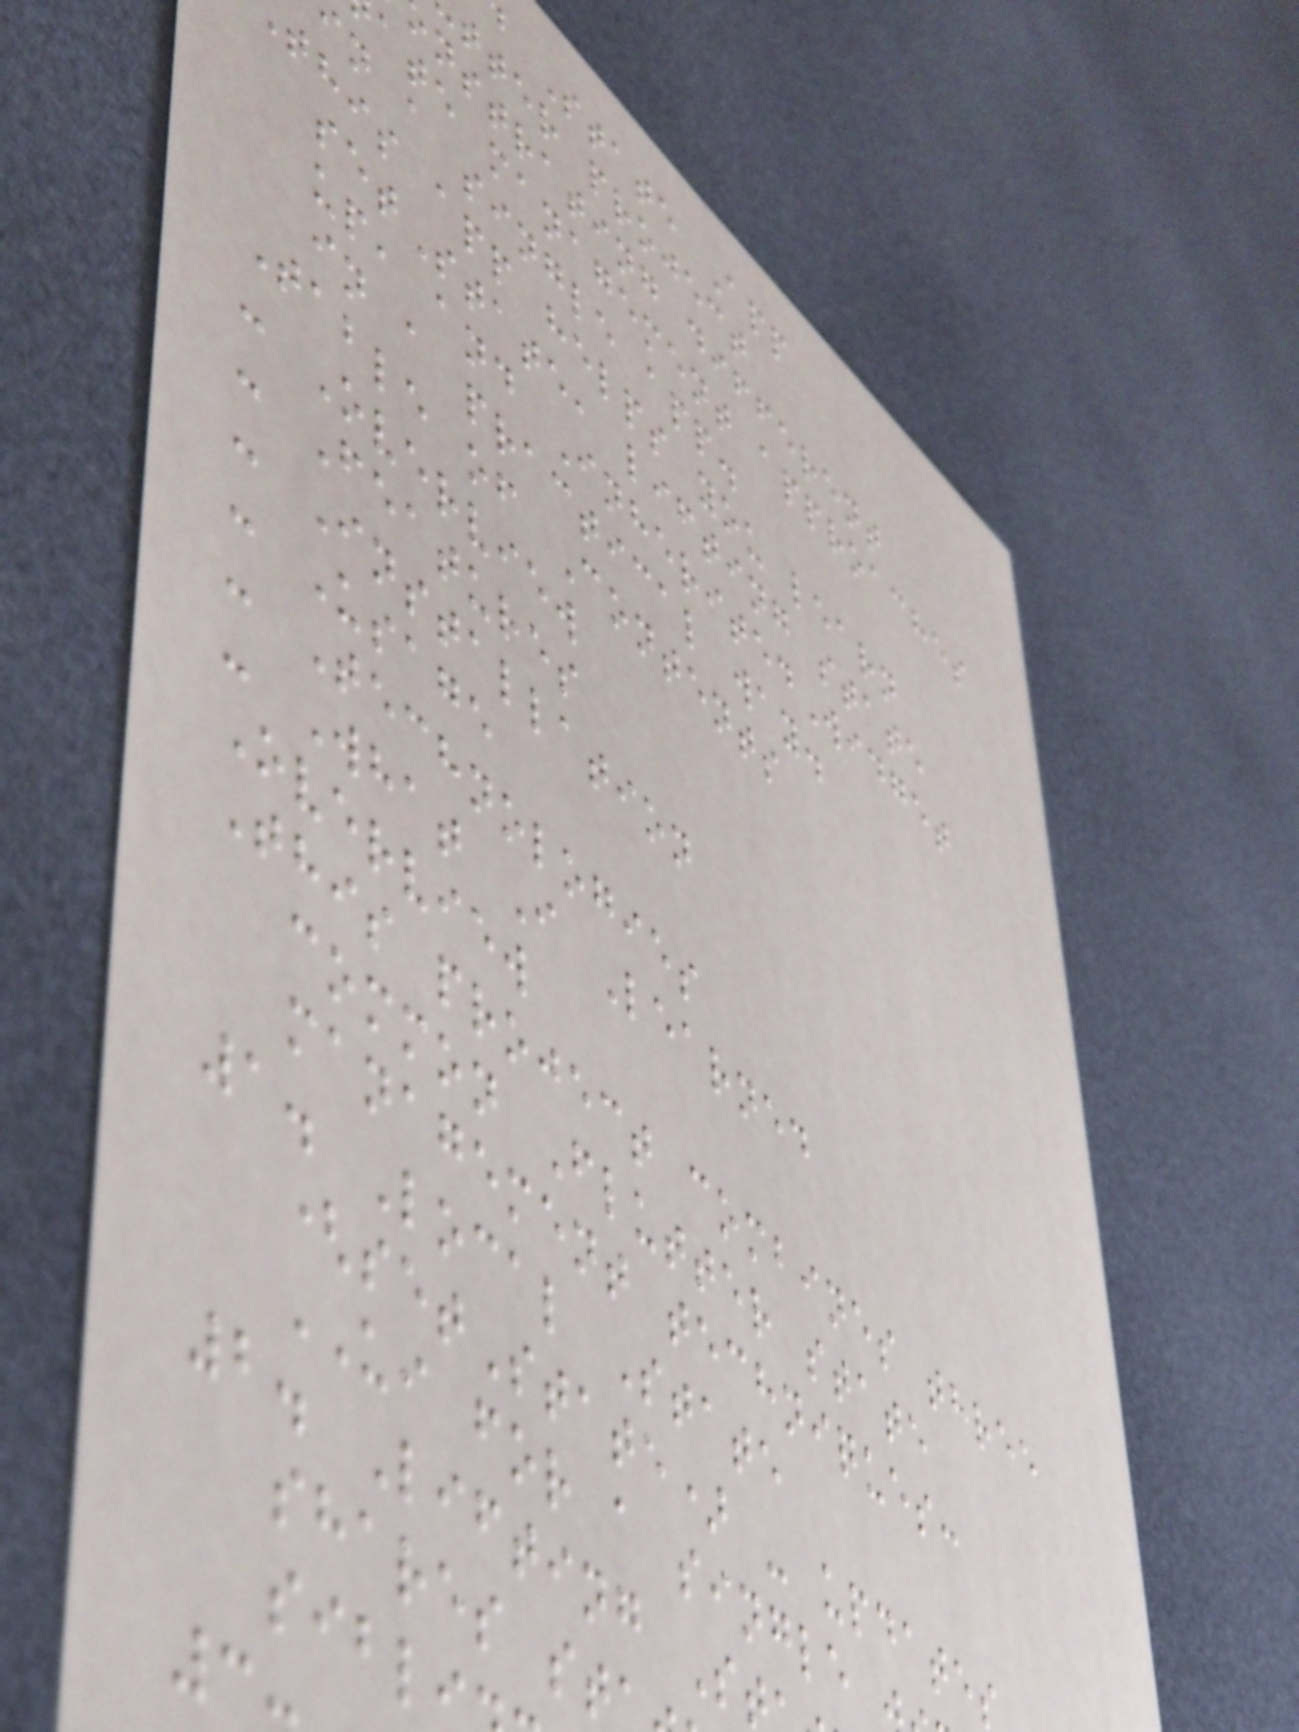State App
tter project
nstrating different
ate management approaches
n a single app.
this app helps you learn
setState, lifting state
up, and InheritedWidget
in a practical way.
Table of Contents
- Overview
- Features
- Installation
- Usage
- Technologies
- What I Learned
Overview
This project combines three
common Flutter state
management techniques:
1. Local State
(setState) - update
UI for a single
2. Lifting S
shares st
sibl
